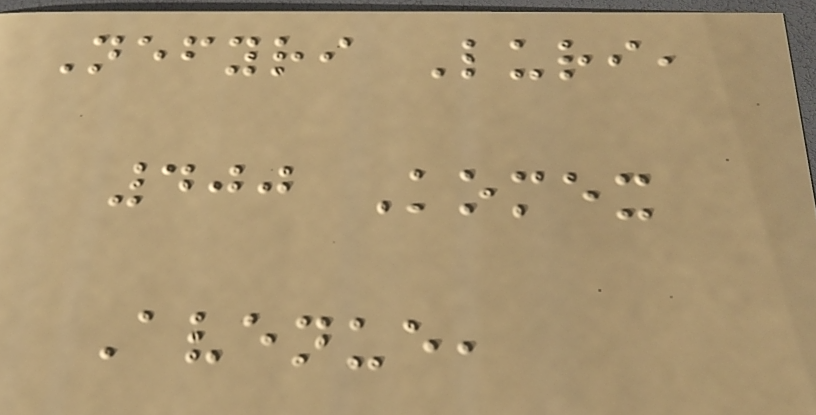Nefyri Luri,
400 Komex
Avenue,
